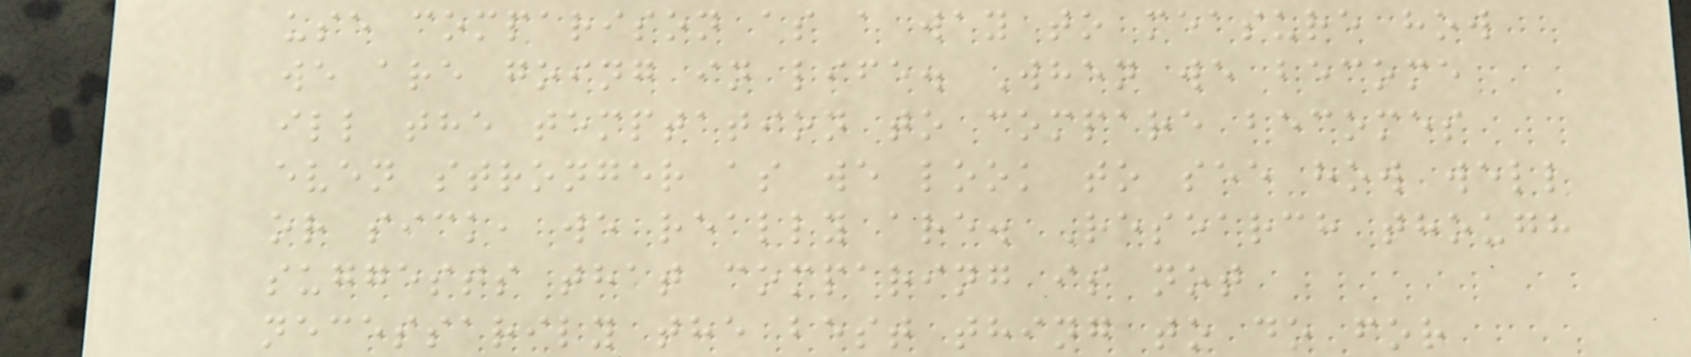use comparison as a way to measure how
we are going in life. When we become
ill the temptation to compare becomes
even stronger as we look to see how well
or sick, we really are. Research though
suggests that comparing is not
necessarily the best thing to do for
